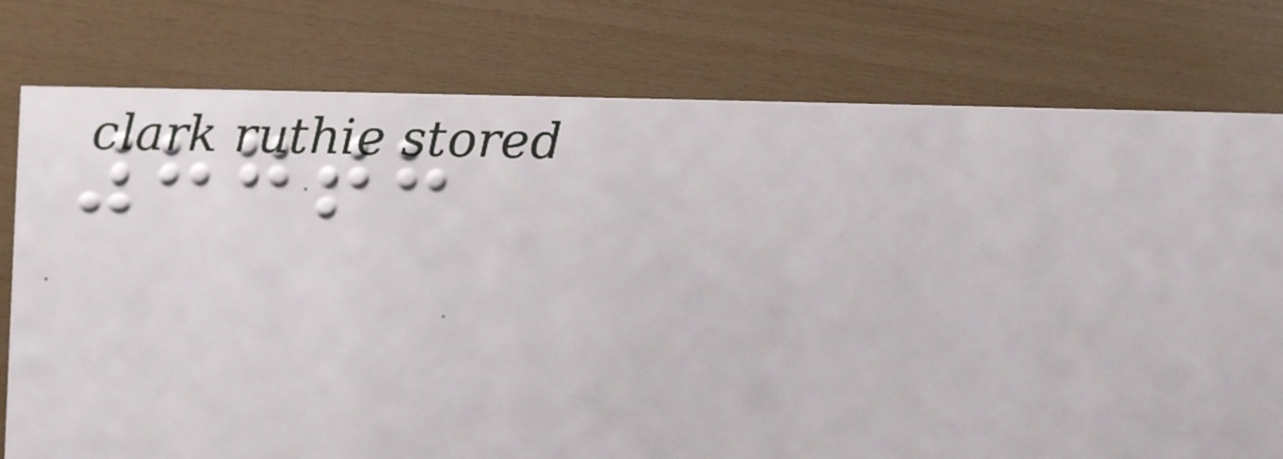87th
